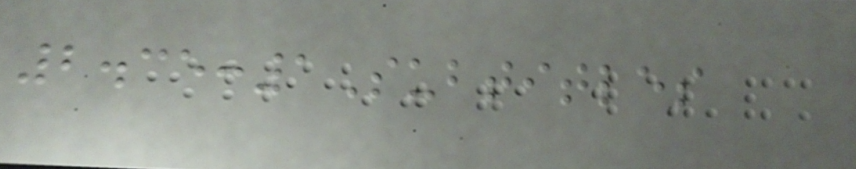2.35:1Subtitles
